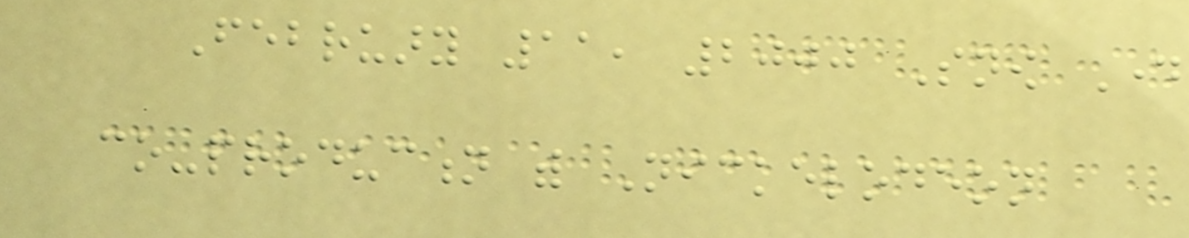February 11, 2000 Snow Day
co-production with Nickelodeon
